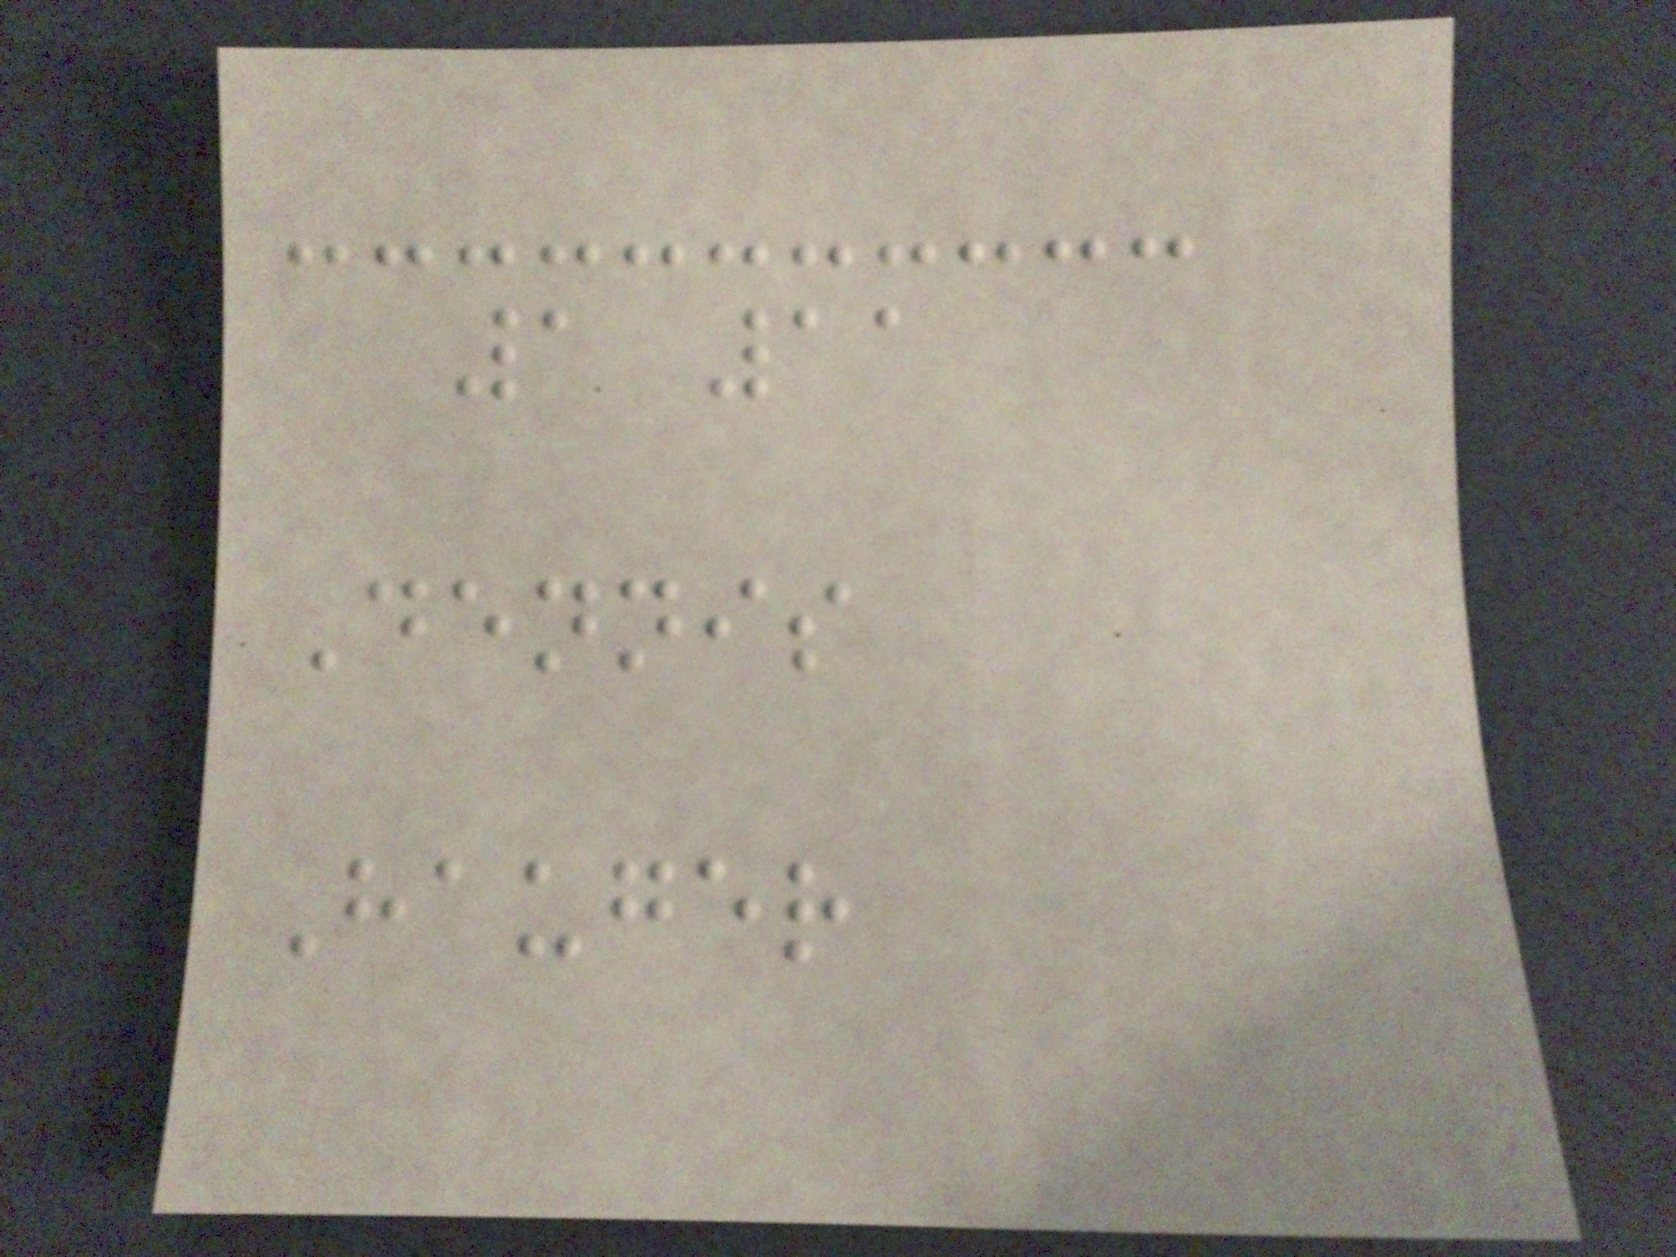1 11
Dennis
Hauger
